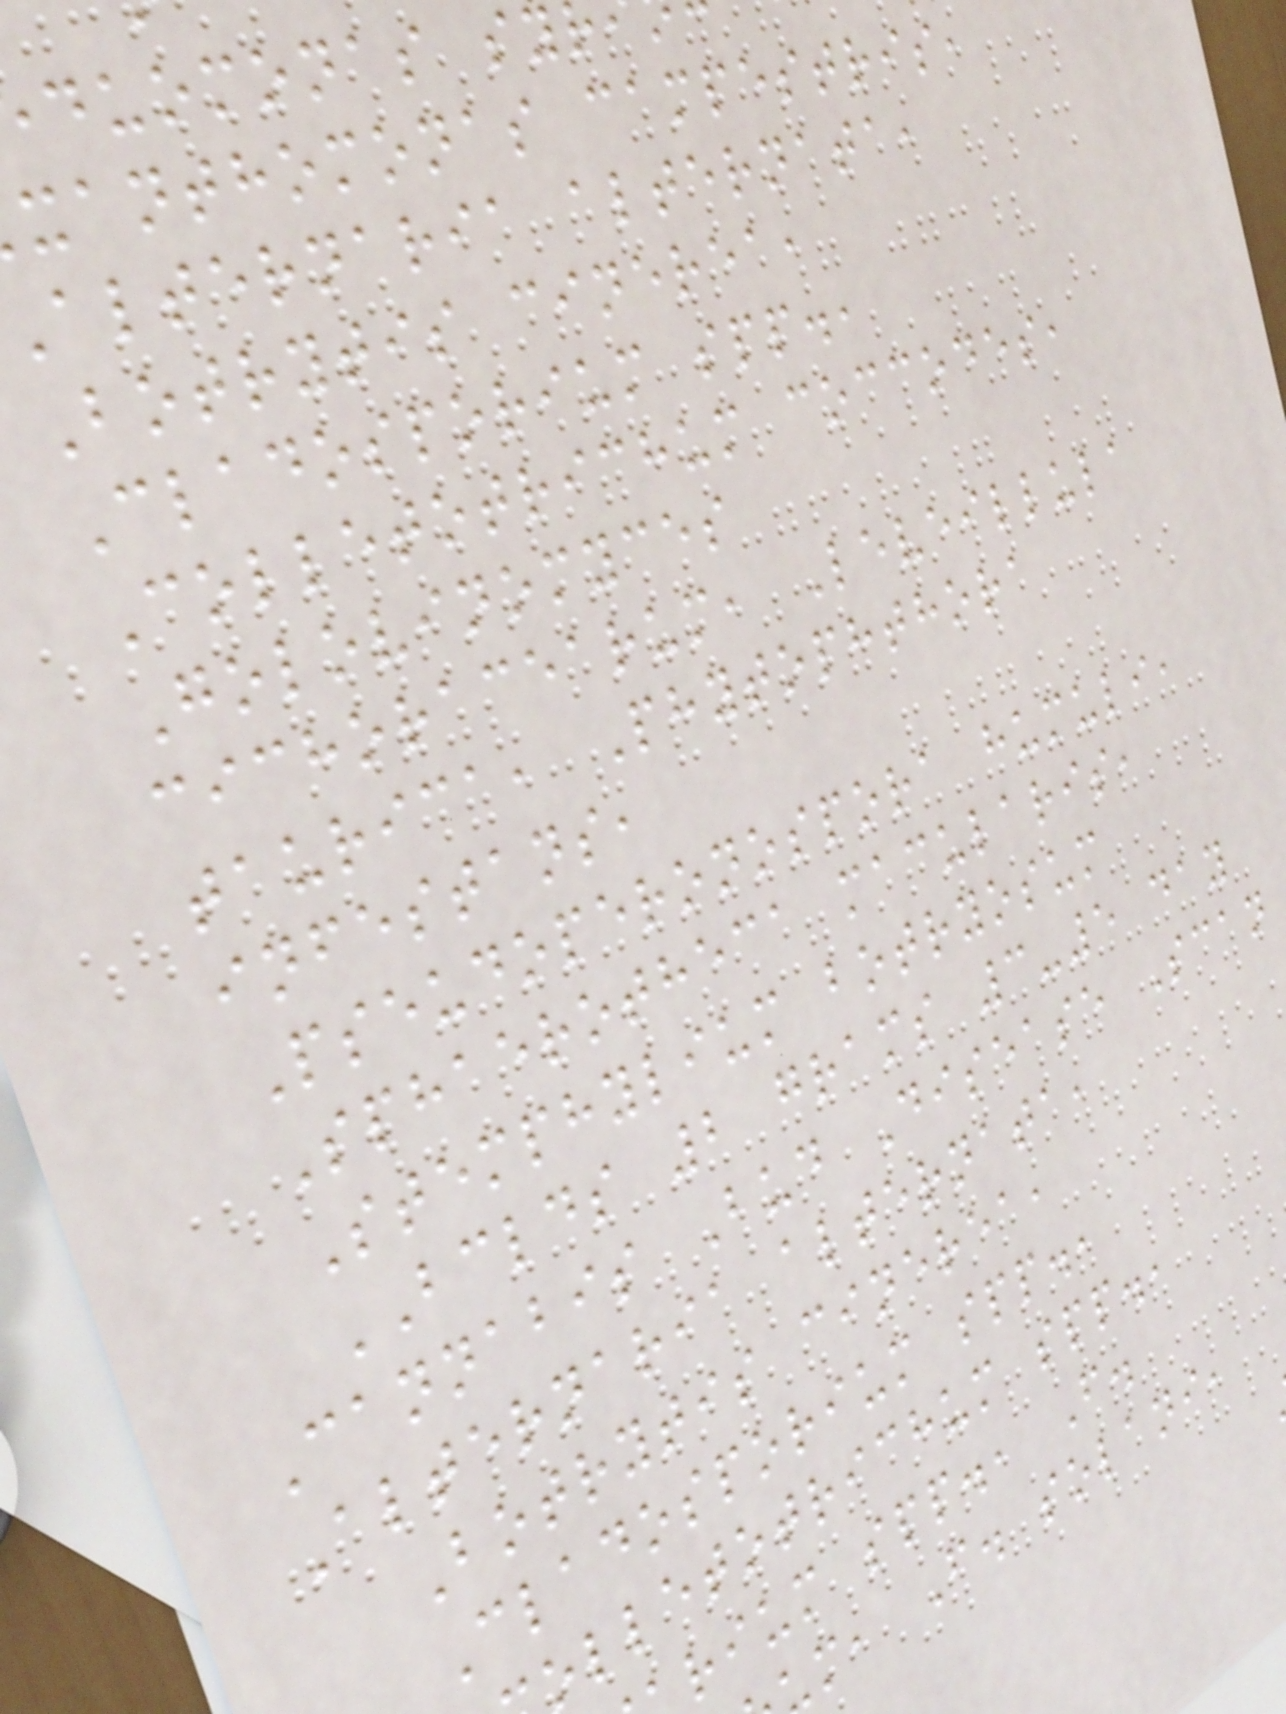duomonas sy
xanthomonas campestris,
alternaria alternata,
Botrytis cinerea,
Cladosporium spp.,
Colletotrichum coccodes,
Golovinomyces
cichoracearum, Leveillula
taurica, Phytophthora
infestans,
Pseudoperonospora humuli,
Sphaerotheca macularis,
Stemphylium botryosum
BCLDS 2 grams 3-5 day
Cannabis Bud Disease Scan
Alternaria alternata,
Botrytis cinerea,
Cladosporium spp.,
olletotrichum spp.,
rium spp., F.
m, F. solani,
